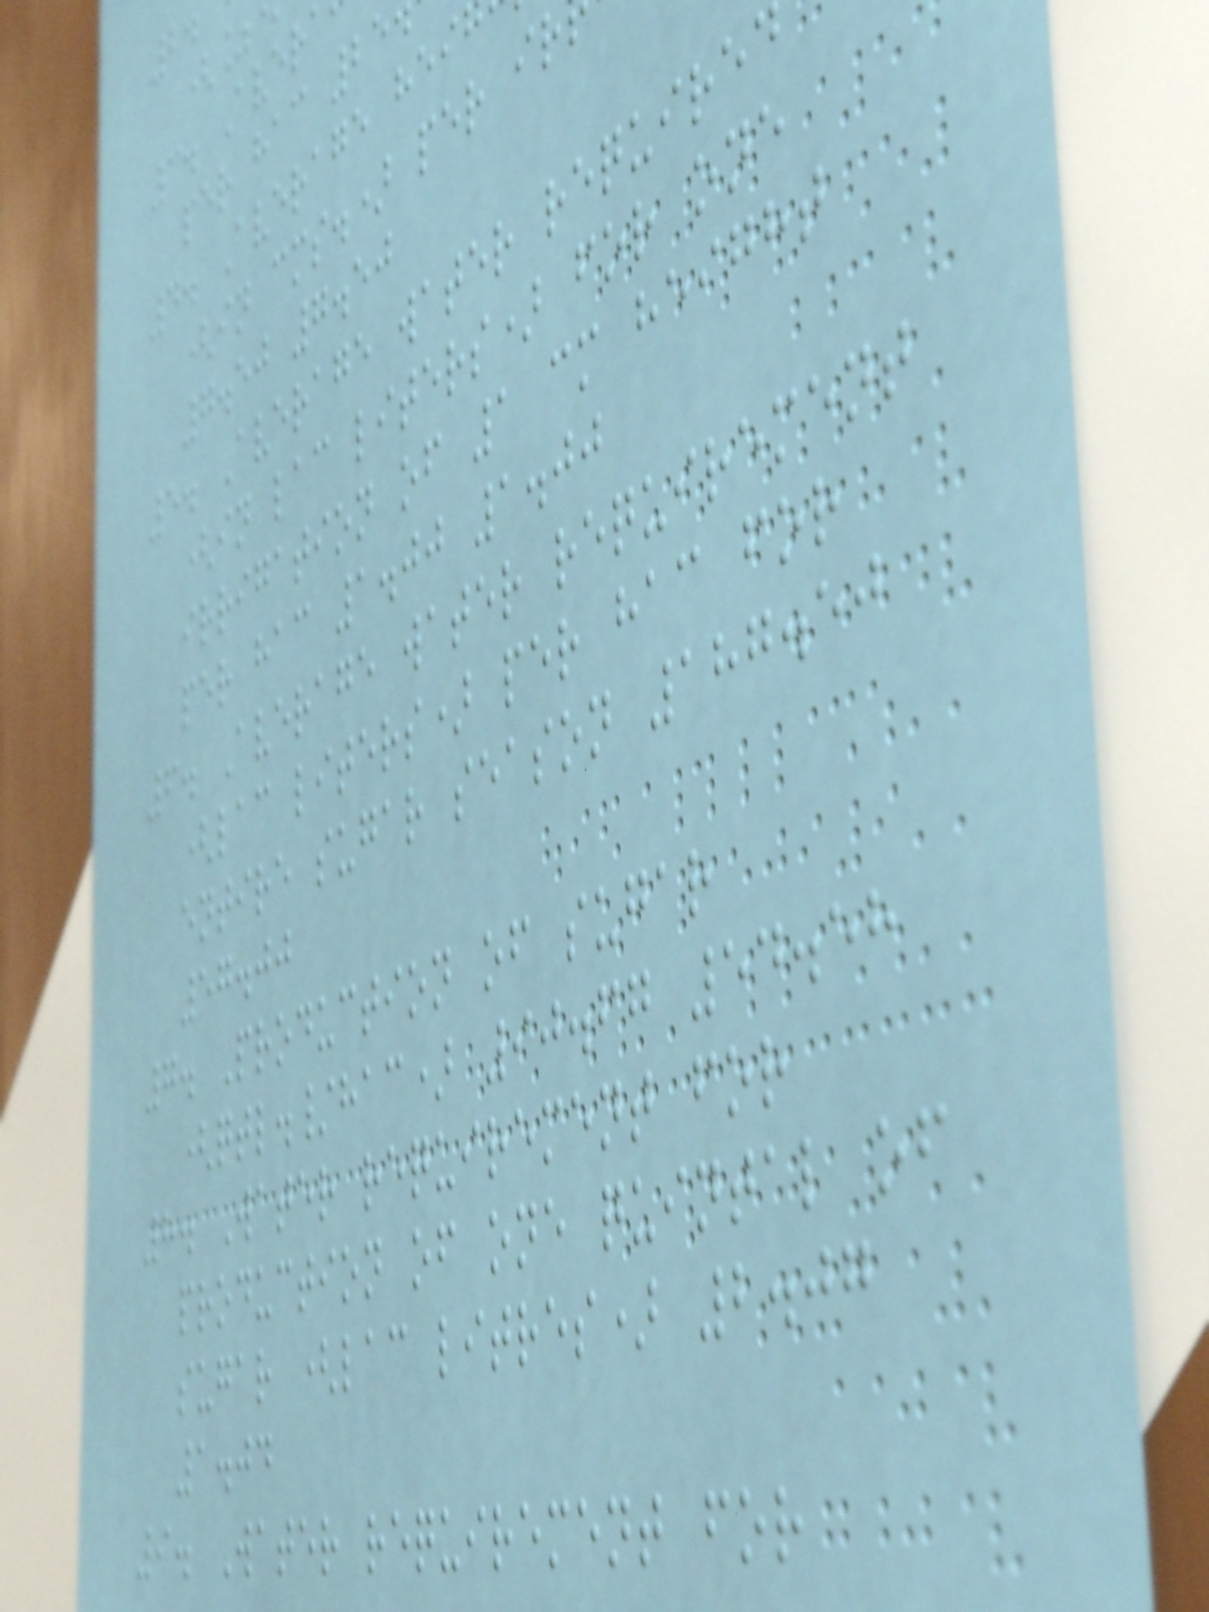3. Aver
per hac 25
4. Average hei
(in cms.) per ir
7.50 7.50
5. Average water required
(in lac liters) for one
irrigation of 1 cm height
per hac 1.00 1.00
6. Average water requirement
(lac liters) per hac for
entire sugar season 187.50
57.00
7. Production of sugar
(qtl./hac) 90.67 54.58
8. Water requirement for
production of one quintal of
sugar (lac litres) 2.07
1.04
9. Water requirement for
